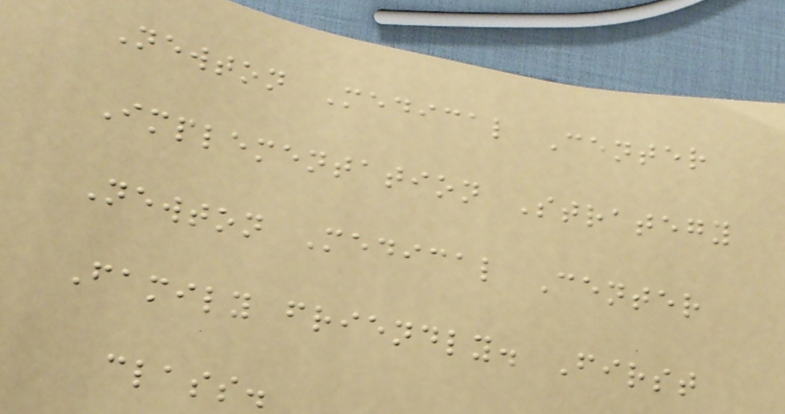Newton Medical Center
Implementation Strategy
Newton Medical Center
Family friendly. First
class.
